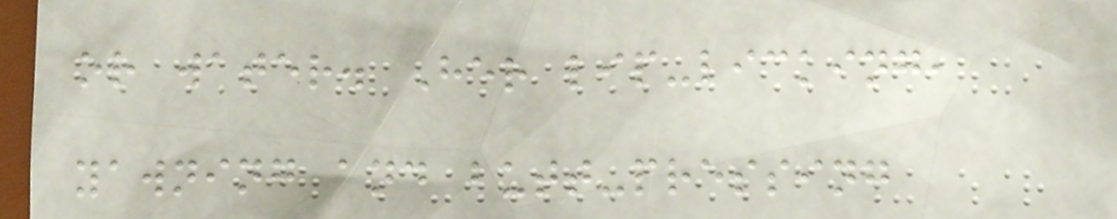or water. Her lip-licking,
yawning and butt-pressing
